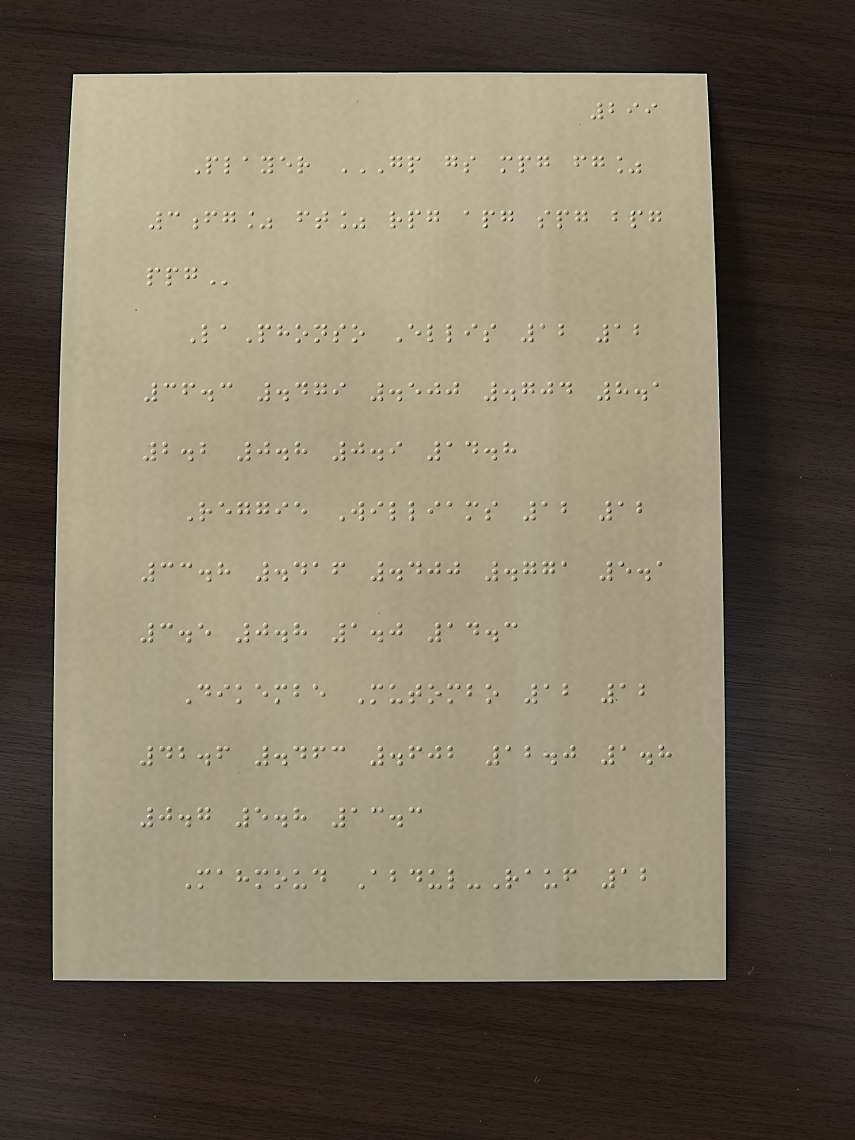299
Player GP GS MPG FG%
3FG% FT% RPG APG SPG BPG
PPG
LaPhonso Ellis 12 12
36.3 .479 .500 .704 8.1
2.2 0.8 0.9 14.8
Reggie Williams 12 12
33.8 .416 .400 .771 5.1
3.5 0.8 1.0 14.3
Dikembe Mutombo 12 12
42.6 .463 .602 12.0 1.8
0.7 5.8 13.3
Mahmoud Abdul-Rauf 12
